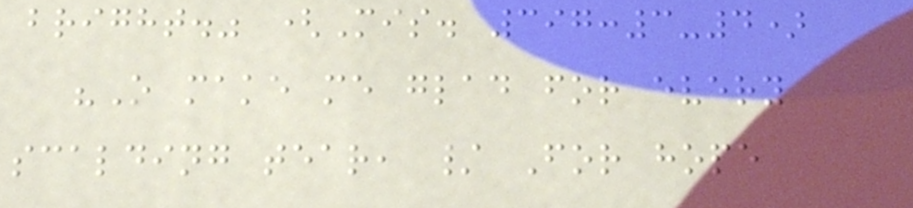bright." (Mis. 397:3-4)
"O make me glad for every
scalding tear, / For hope
